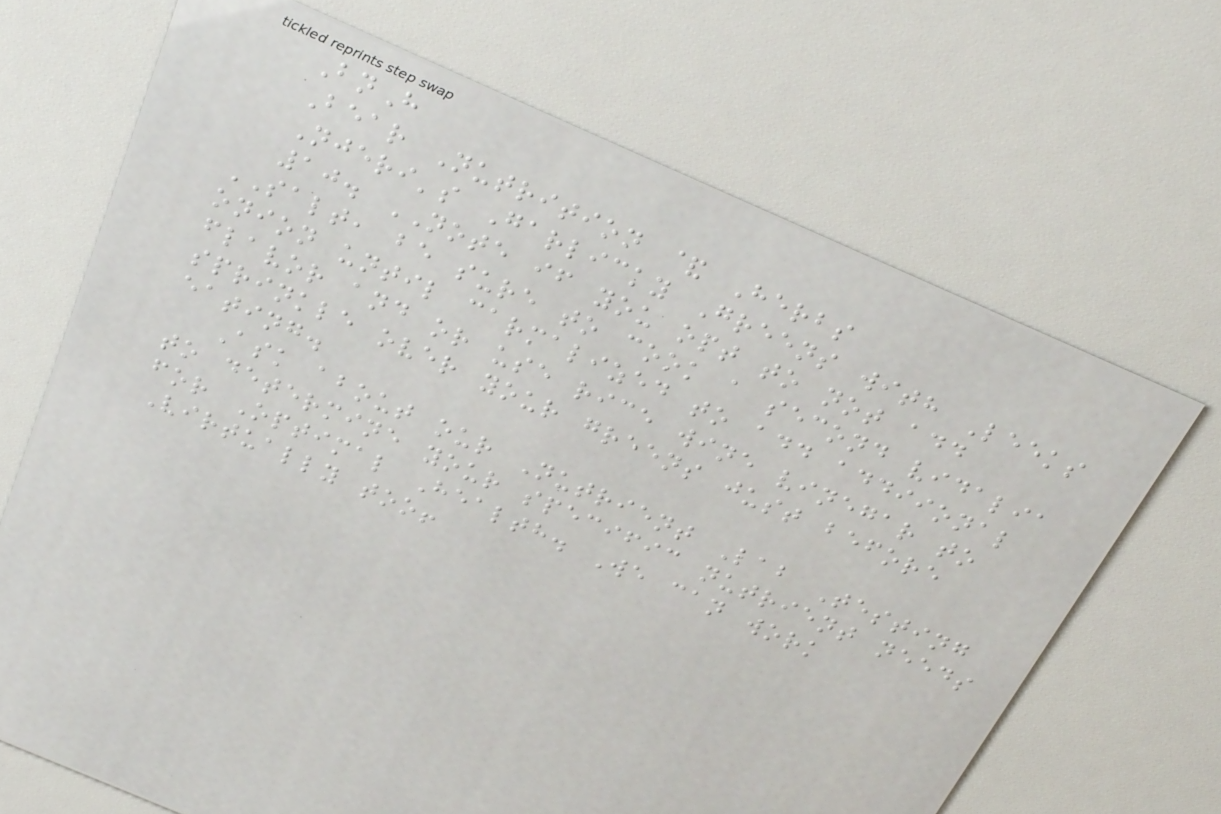BnH
Bear Nutrition & Herbs
Njeri's Garlicky Greens with Leeks
10. NOTE if you opt to not add
SALT, be sure to cook a second vidalia
onion until carmalized to add addiional
flavor and or use rice wine vinegar to
sprinkle over your greens just before
eating.
Ask about our Nutrient Lab Testing
to determine your specific nutrient needs
for Optimal Health. We can work
Virtually too!
